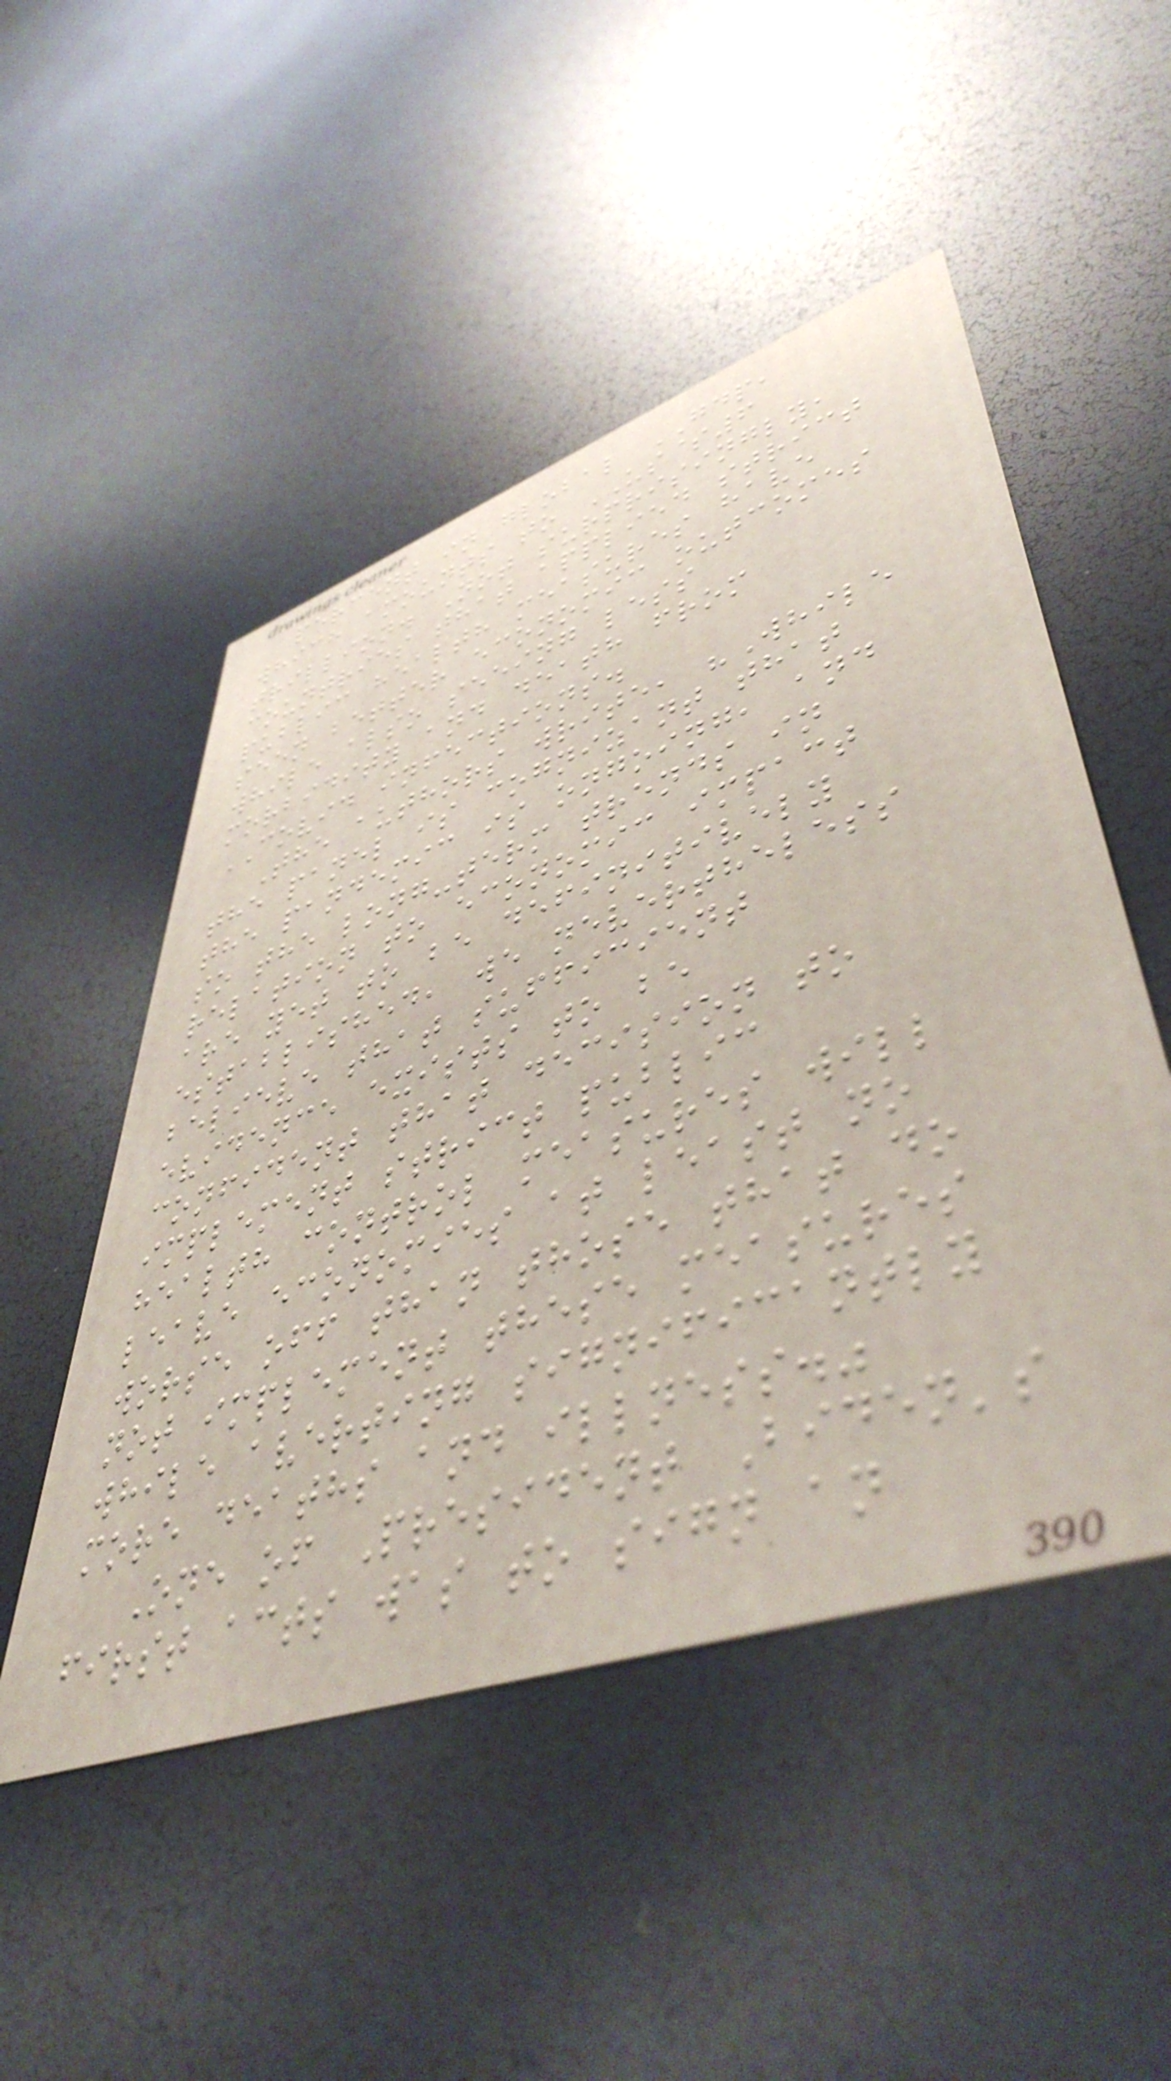percent in global GDP,
which amounts to US$6
trillion. Not surprisingly,
countries that applied strict
public health measures have
seen better economic outcomes
while also seeing less
morbidity and death from
COVID infections.
The authors write, "While
the panel is cognizant that
the pandemic is ongoing, and
so the long-term trends in
relation to economic impact
are yet to be definitively
established, we nevertheless
believe that sufficient
evidence exists to be
confident that decision to
implement strict public
health control measures will
leave economies at least no
worse off than those that do
not implement these measures
while averting significantly
more deaths and illness."
One of President Biden's
first acts was to sign an
